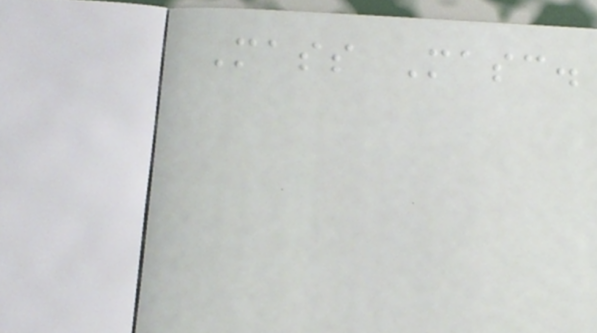Mass Masc.
